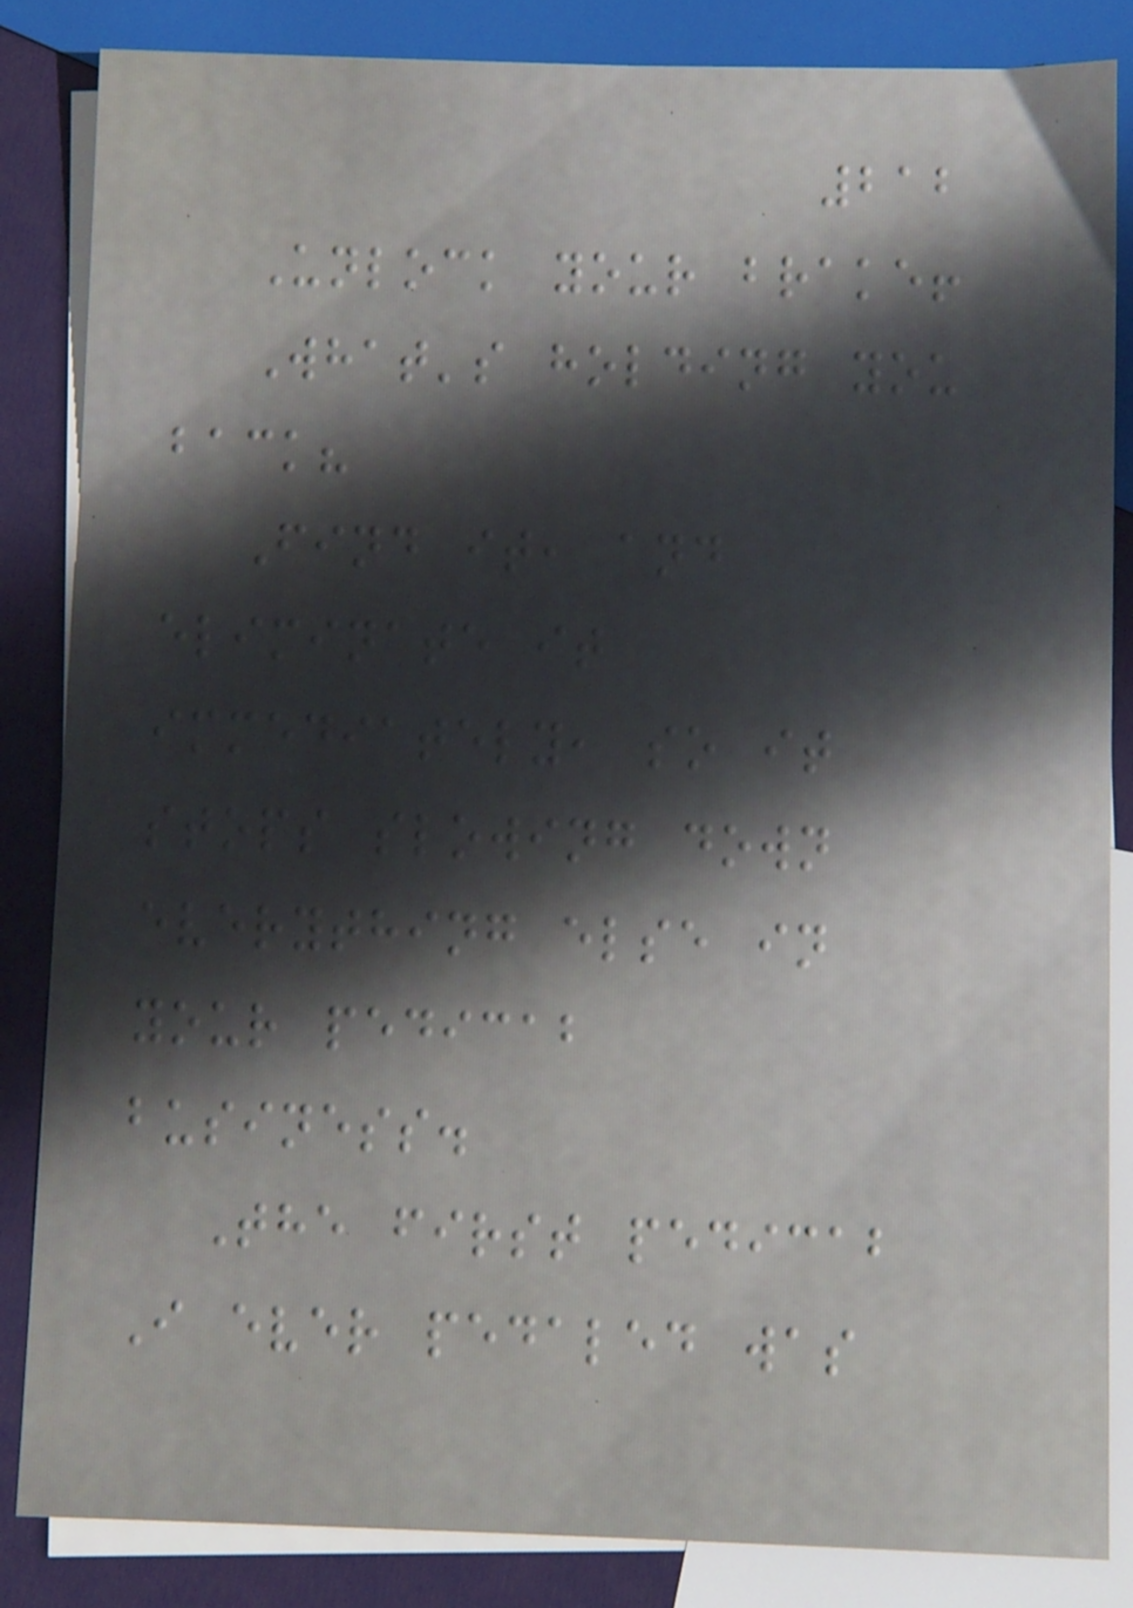212
Unlock your brake!
What's holding you
back?
Find it, and
eliminate it
immediately, so it
stops slowing down
everything else in
your pedicab
business.
The first pedicab
I ever pedaled was
